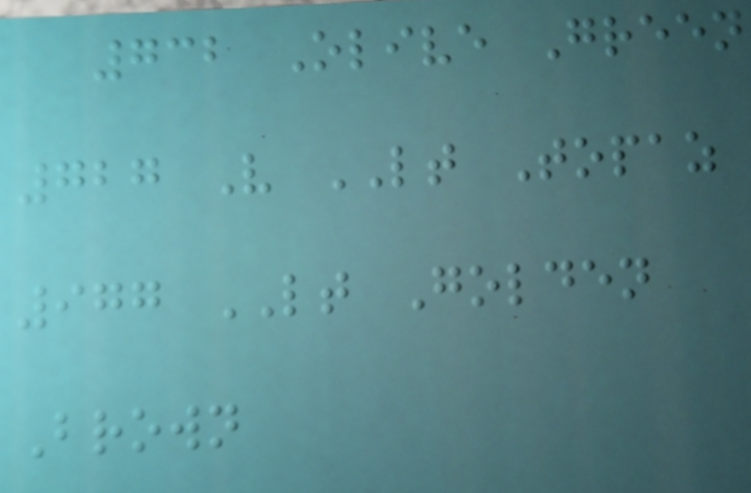732 Olive Green
727 V LT Topaz
977 LT Golden
Brown
